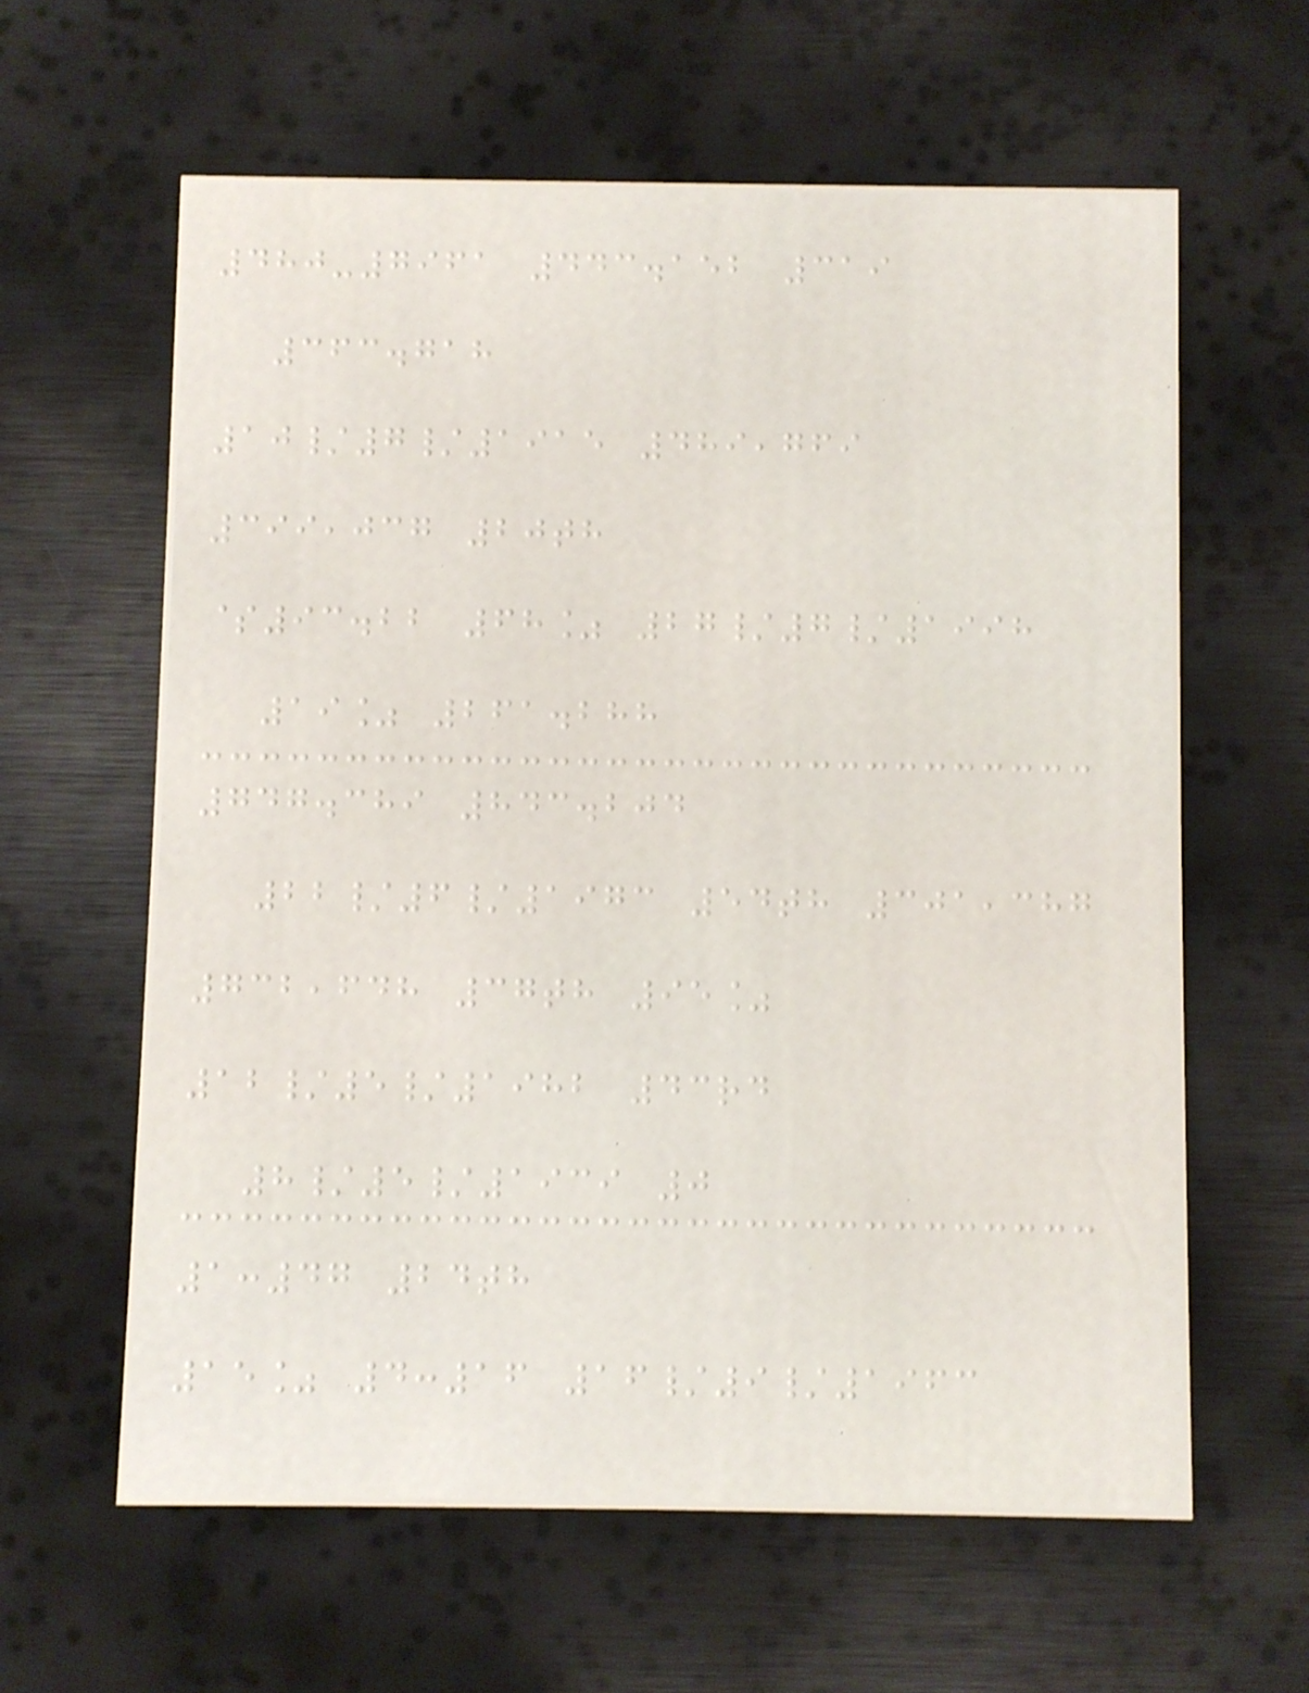480-7961 443.152 319
363.718
10/7/1915 489,769
399,037 20th
$93.22 68% 27/7/1998
19% 261.288
747.389 843.204
22/6/1973 54th 301,387
732,648 37th 95%
12/5/1982 43rd
8/5/1939 0
1:47 24th
15% 4:16 16/9/1963
